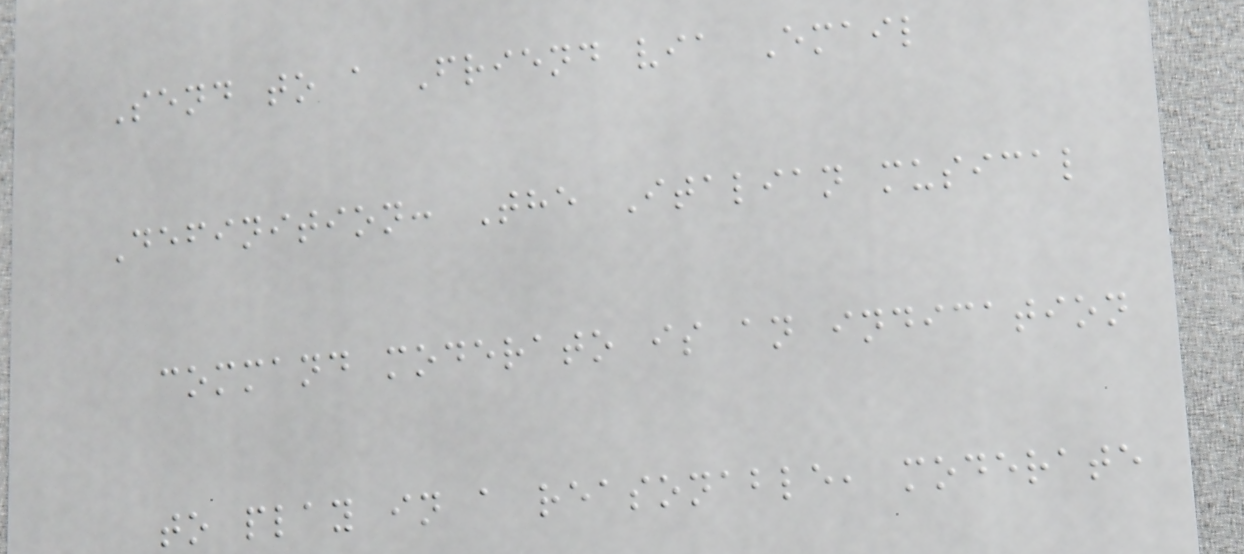Send to a Friend via Email
Definition: The Italian musical
command moderato is an indication
to play in a reasonable, moderate
